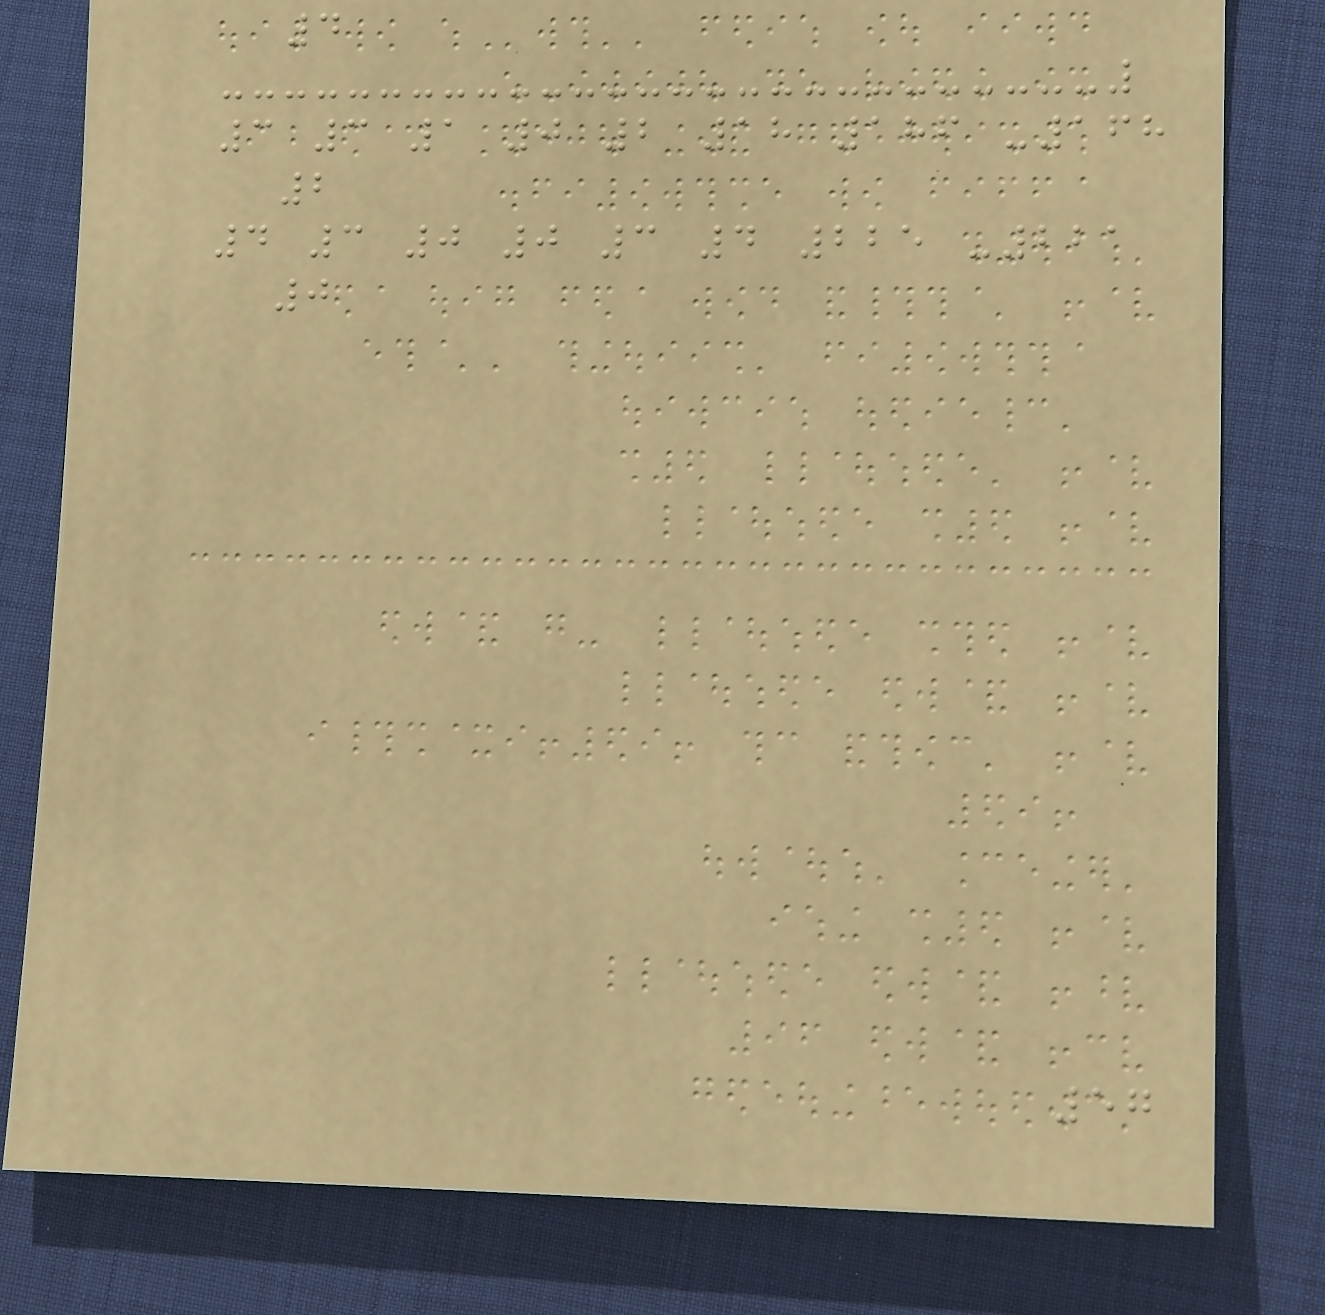4
3 3 1 0 2 18 186 -168
2
4 3 0 0 3 4 225 -221
0
57
